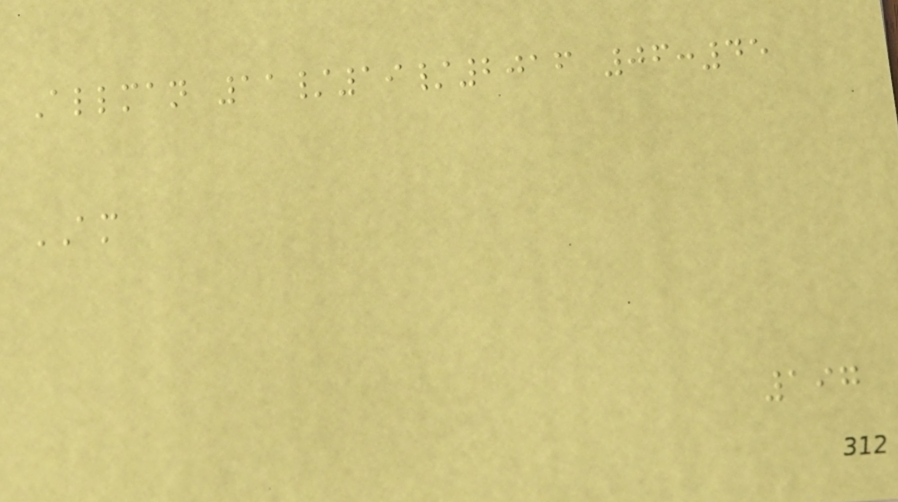Allman 11/19/2016 06:45
AM
197
